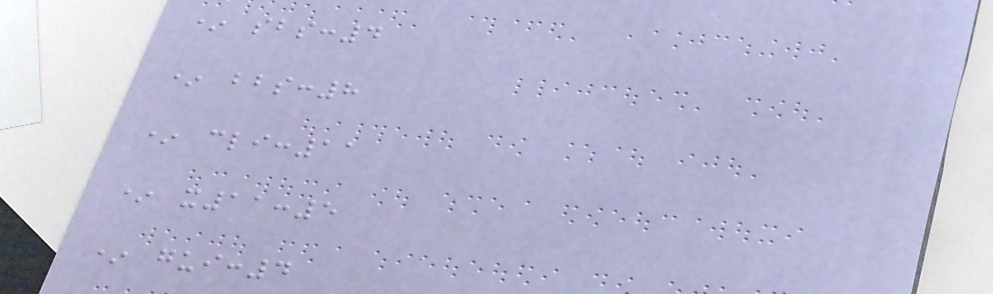* sbs:4
* bbs:8
* cli:11
* x11:5
* gui:4
